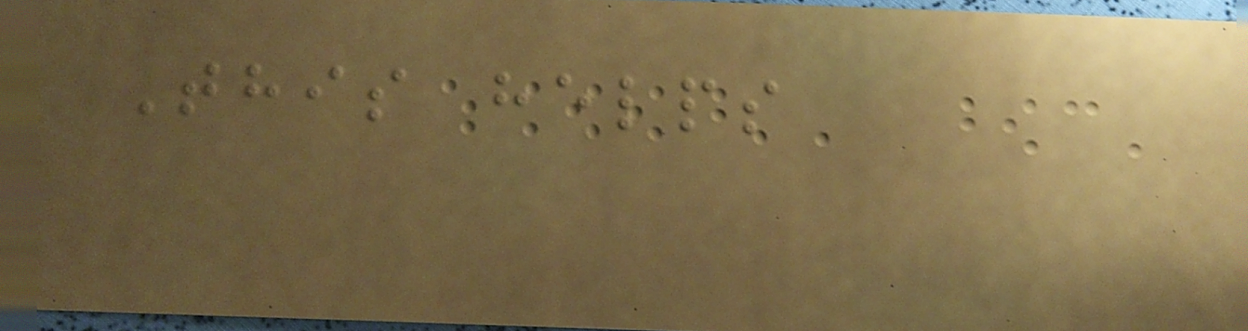This helps
